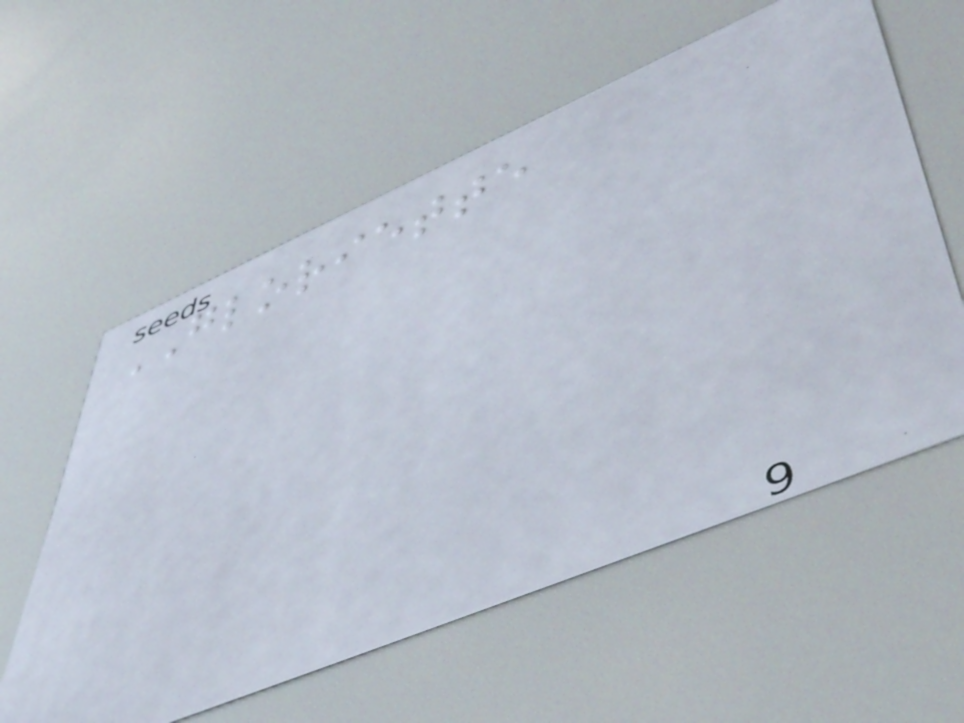GLORIETTE
